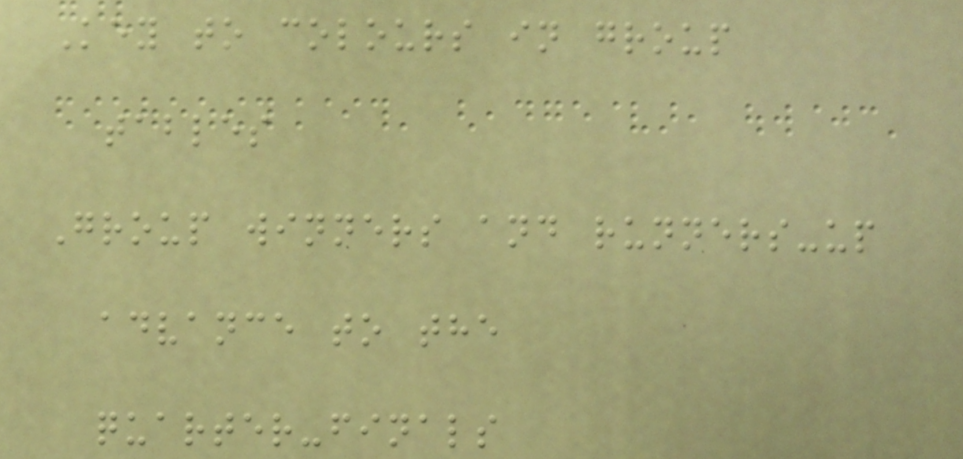Key to colours in group
tables
Group winners and runners-up
advance to the
quarter-finals
